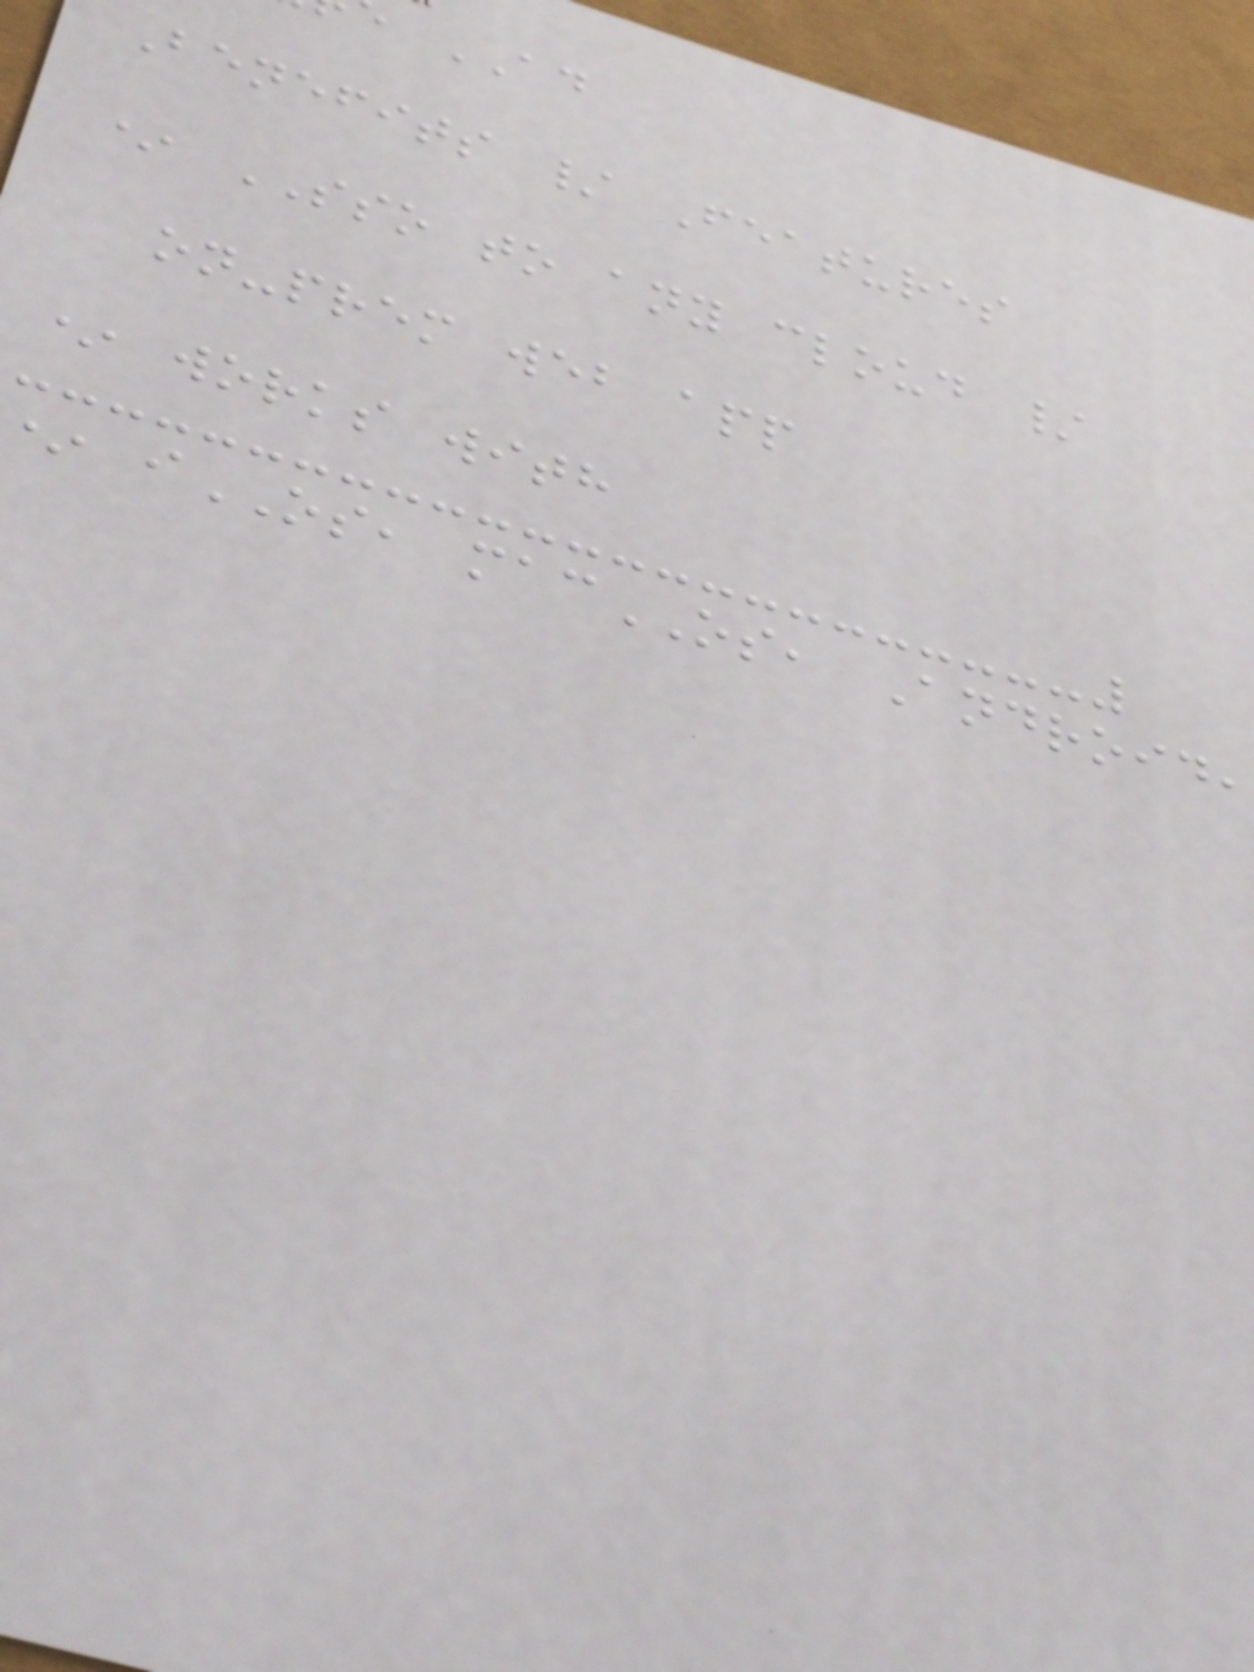AD
Benefits / Features
* SSO to any cloud /
on-prem web app
* works with
iOS, macOS, Android,
